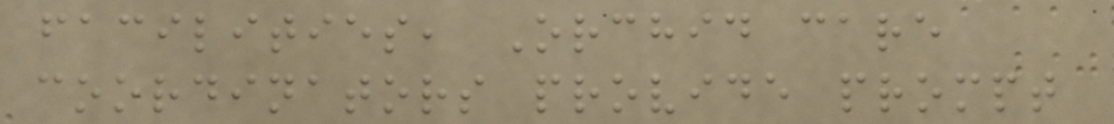facilities, Orchid care
coordinators provide prompt
